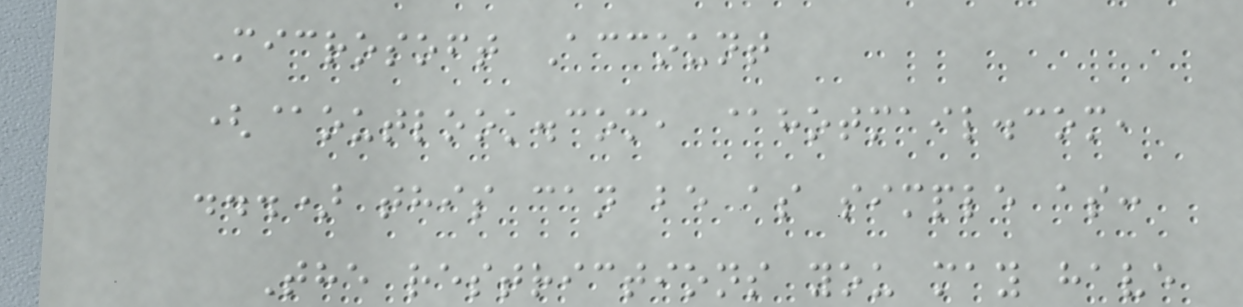Microsoft Account
(@outlook.com, @hotmail.com,
...) this can be as simple as:
The restrictions you may have
